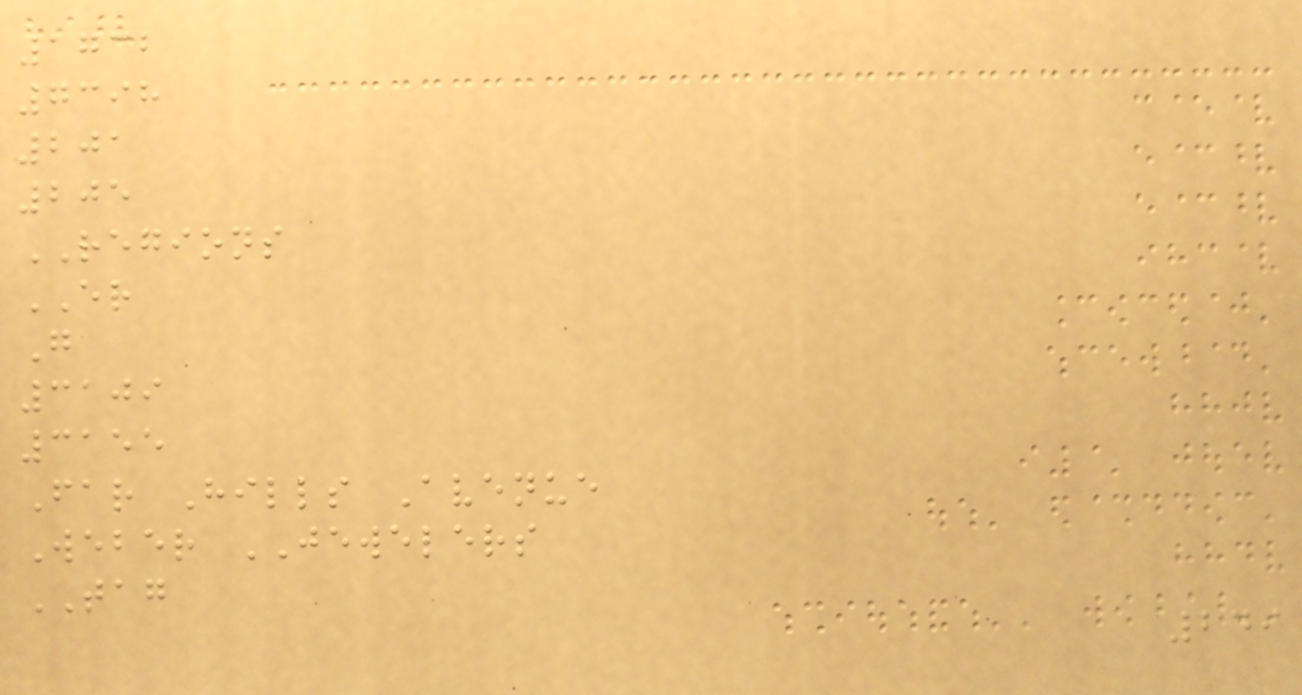1732
7398
201
205
REGIONS
ER
G
3109
3155
Far Hills Avenue
Weber JEWELERS
TAG
249
